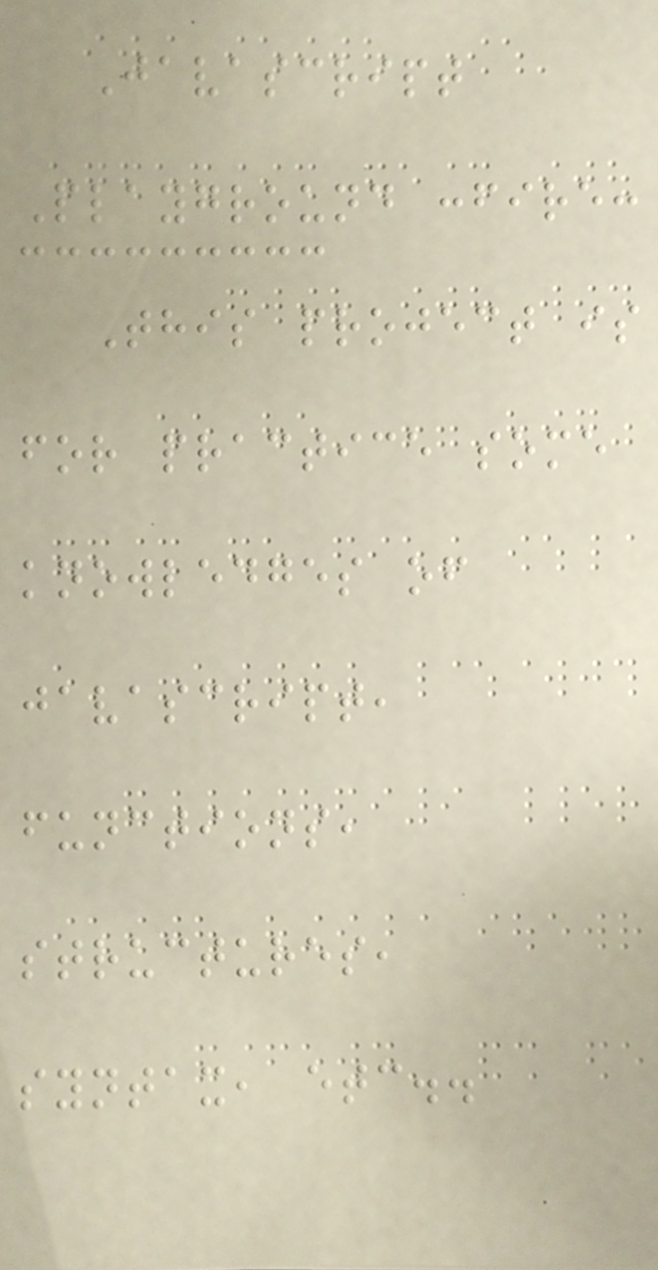Javascript
Playground :fire:
This project is
for practice some
knowledges of
javascript,
functions,
structures,
syntax, etc..
